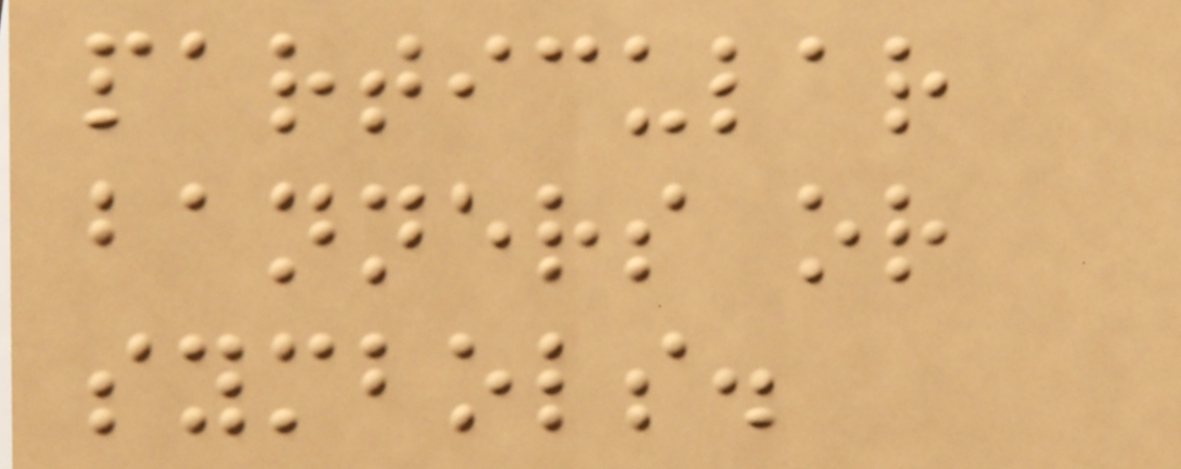particular
banners or
symbols.
